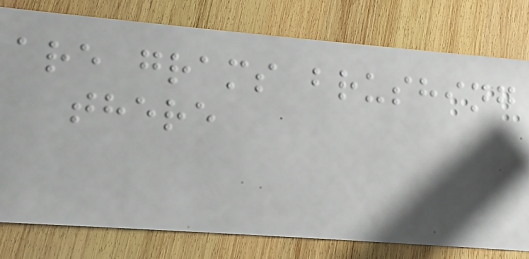are grams brushing
there
